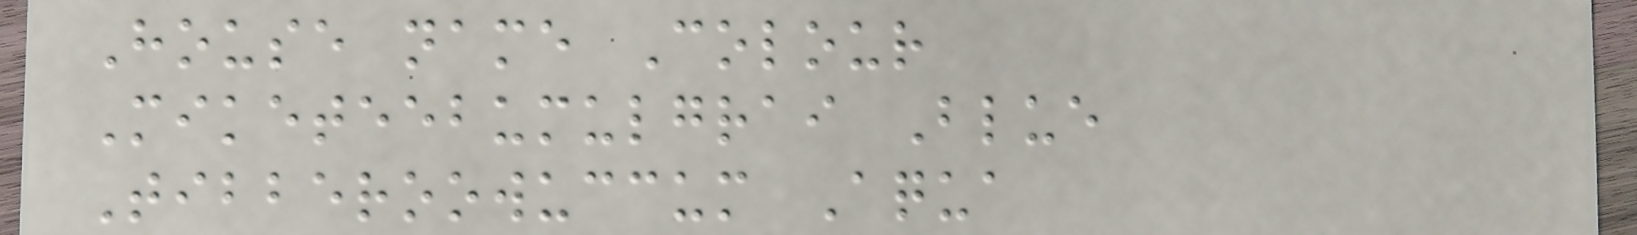House name Colour
Miketeebumulgrai Blue
Tibberoowuccum Aqua
